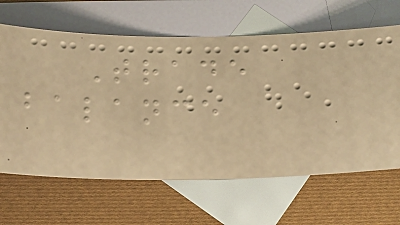Trade
balance
